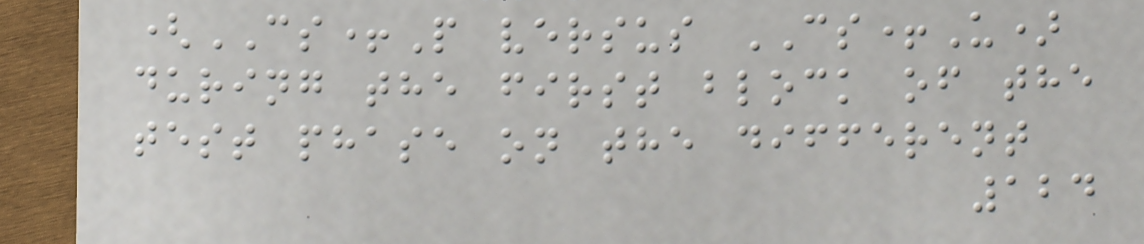(CS+P versus CS+U)
during the first block of the
test phase on the different
124
